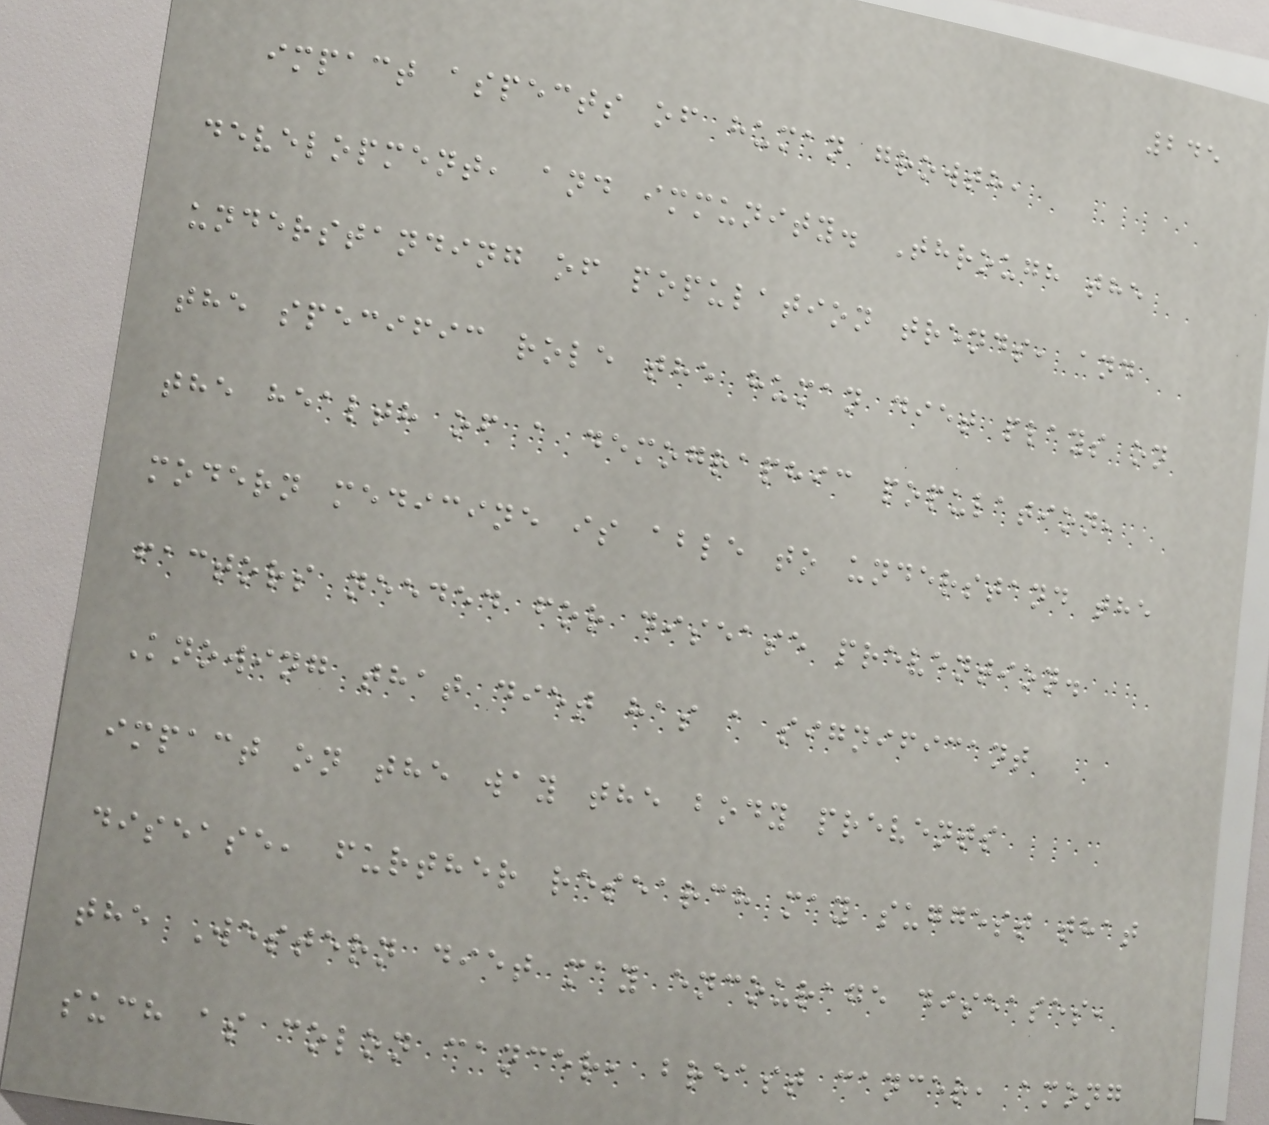245
impact aspects of human growth,
development, and immunity. Through the
understanding of population trends, and
the specific role the human diet plays on
the health of a demographic population,
modern medicine is able to understand the
factors needed for disease prevention.
Knowing that diet has a significant
impact on the way the body prevents
disease, further research may suggest that
the Western diet may encourage diseases,
such as colon cancer, breast cancer, among
